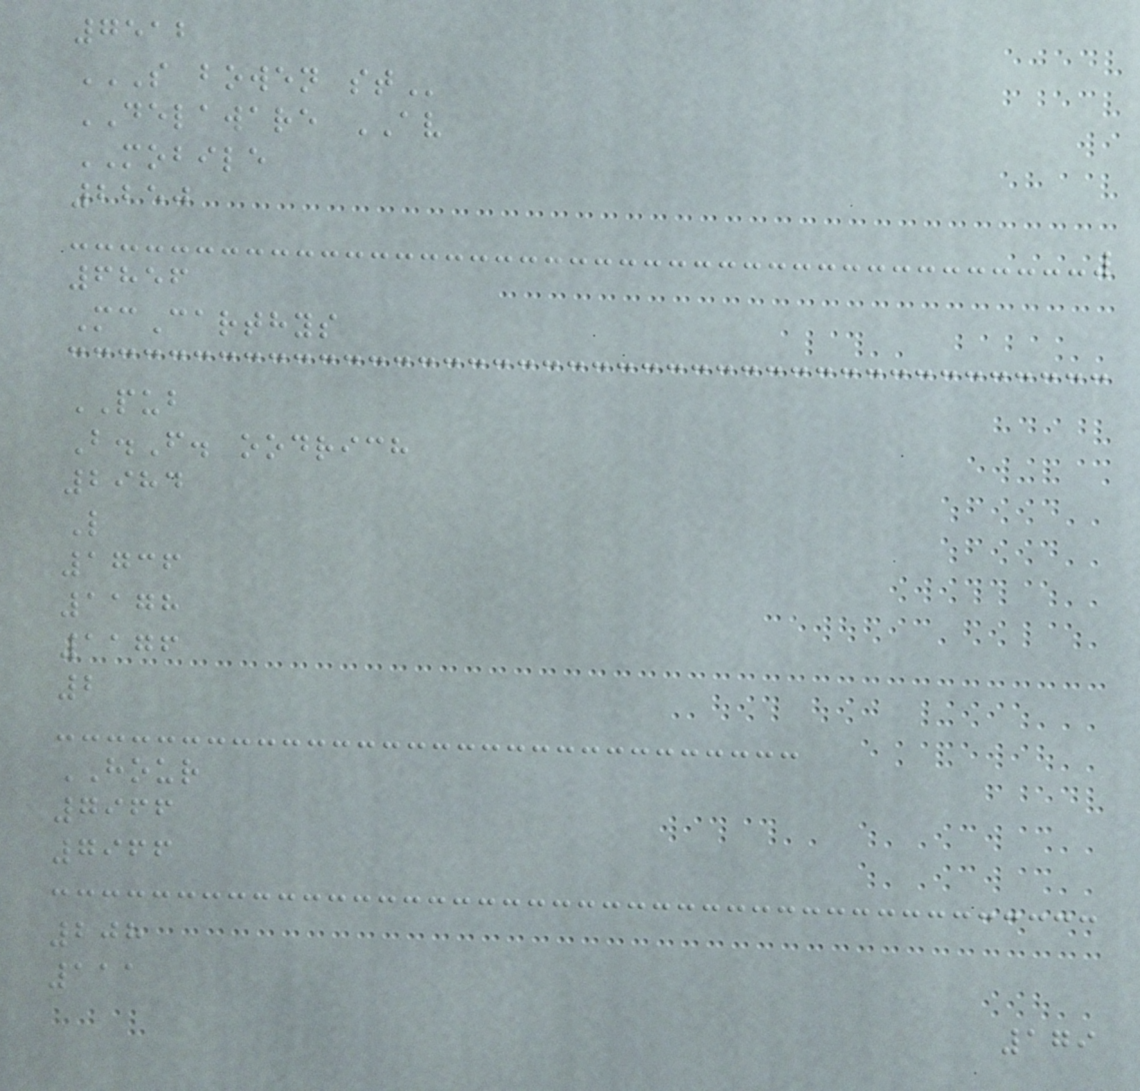7512
S BOWEN ST
DELAWARE AV
MOBILE
2250
6856
McCarthys
PUB
B.F. oodrich
2984
L
1736
1178
1176
2
HOUR
7966
7966
208
111
179
